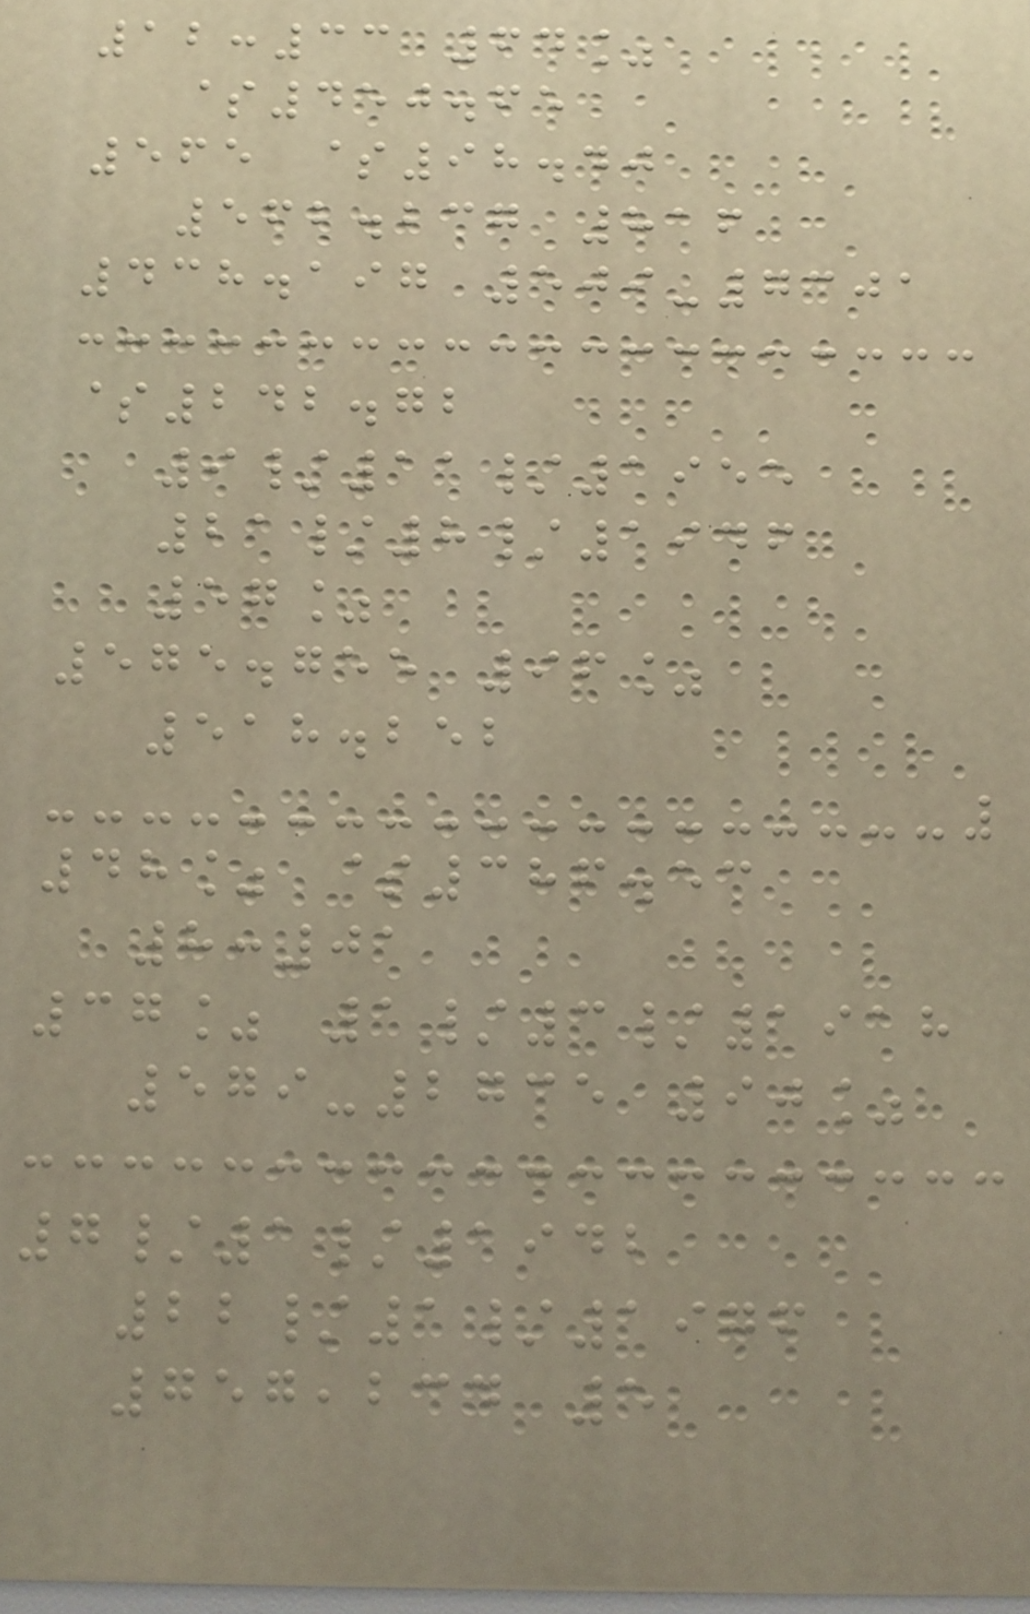12:33 64%
$450.65
565 $98.40
562.237 816
438.197 509-7301
$242.72
9/11/1955
21/8/1946
57%
575.755 96%
518.252
48% $386.53
8:01
37% 1/3/1918
579-2735 90%
7/1/1942
22/1/1976
757,234 5
